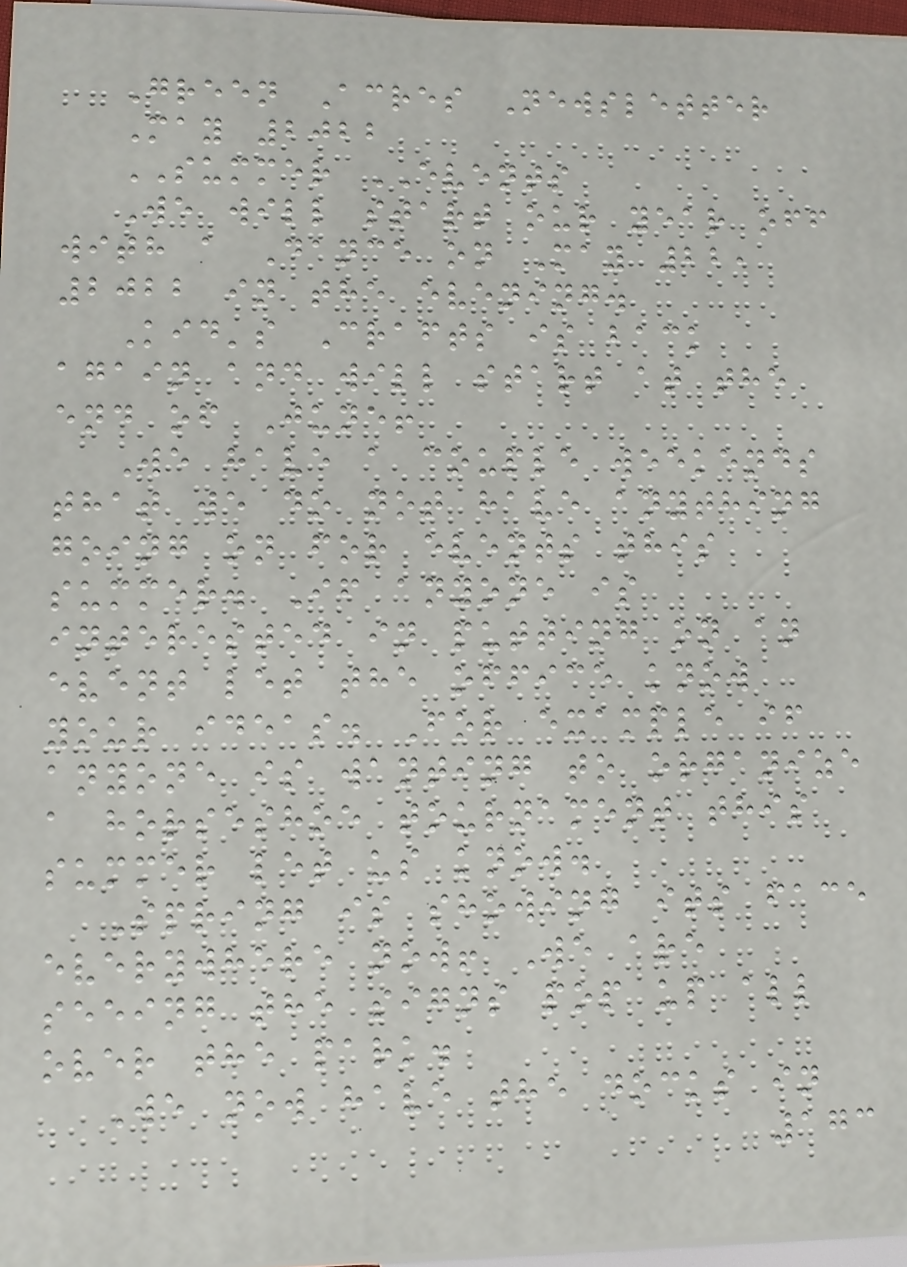Green Acres Newsletter
May 2022
SUMMER EVENTS
We will start our year off
with a Dance on May 22,
2022 in the evening.
Kid's Crafts is back
again and will start at the
end of June!
We have a couple weekends
that we do not have anything
going on for events this
summer. If anyone is
interested in putting on an
event let the office know
your ideas. For example if
anyone is wanting to organize
a horseshoe tournament this
summer let us know.
Spring is showing its face
everywhere now! We are
seeing the signs pop up all
over the park.
We now have the docks in
173
